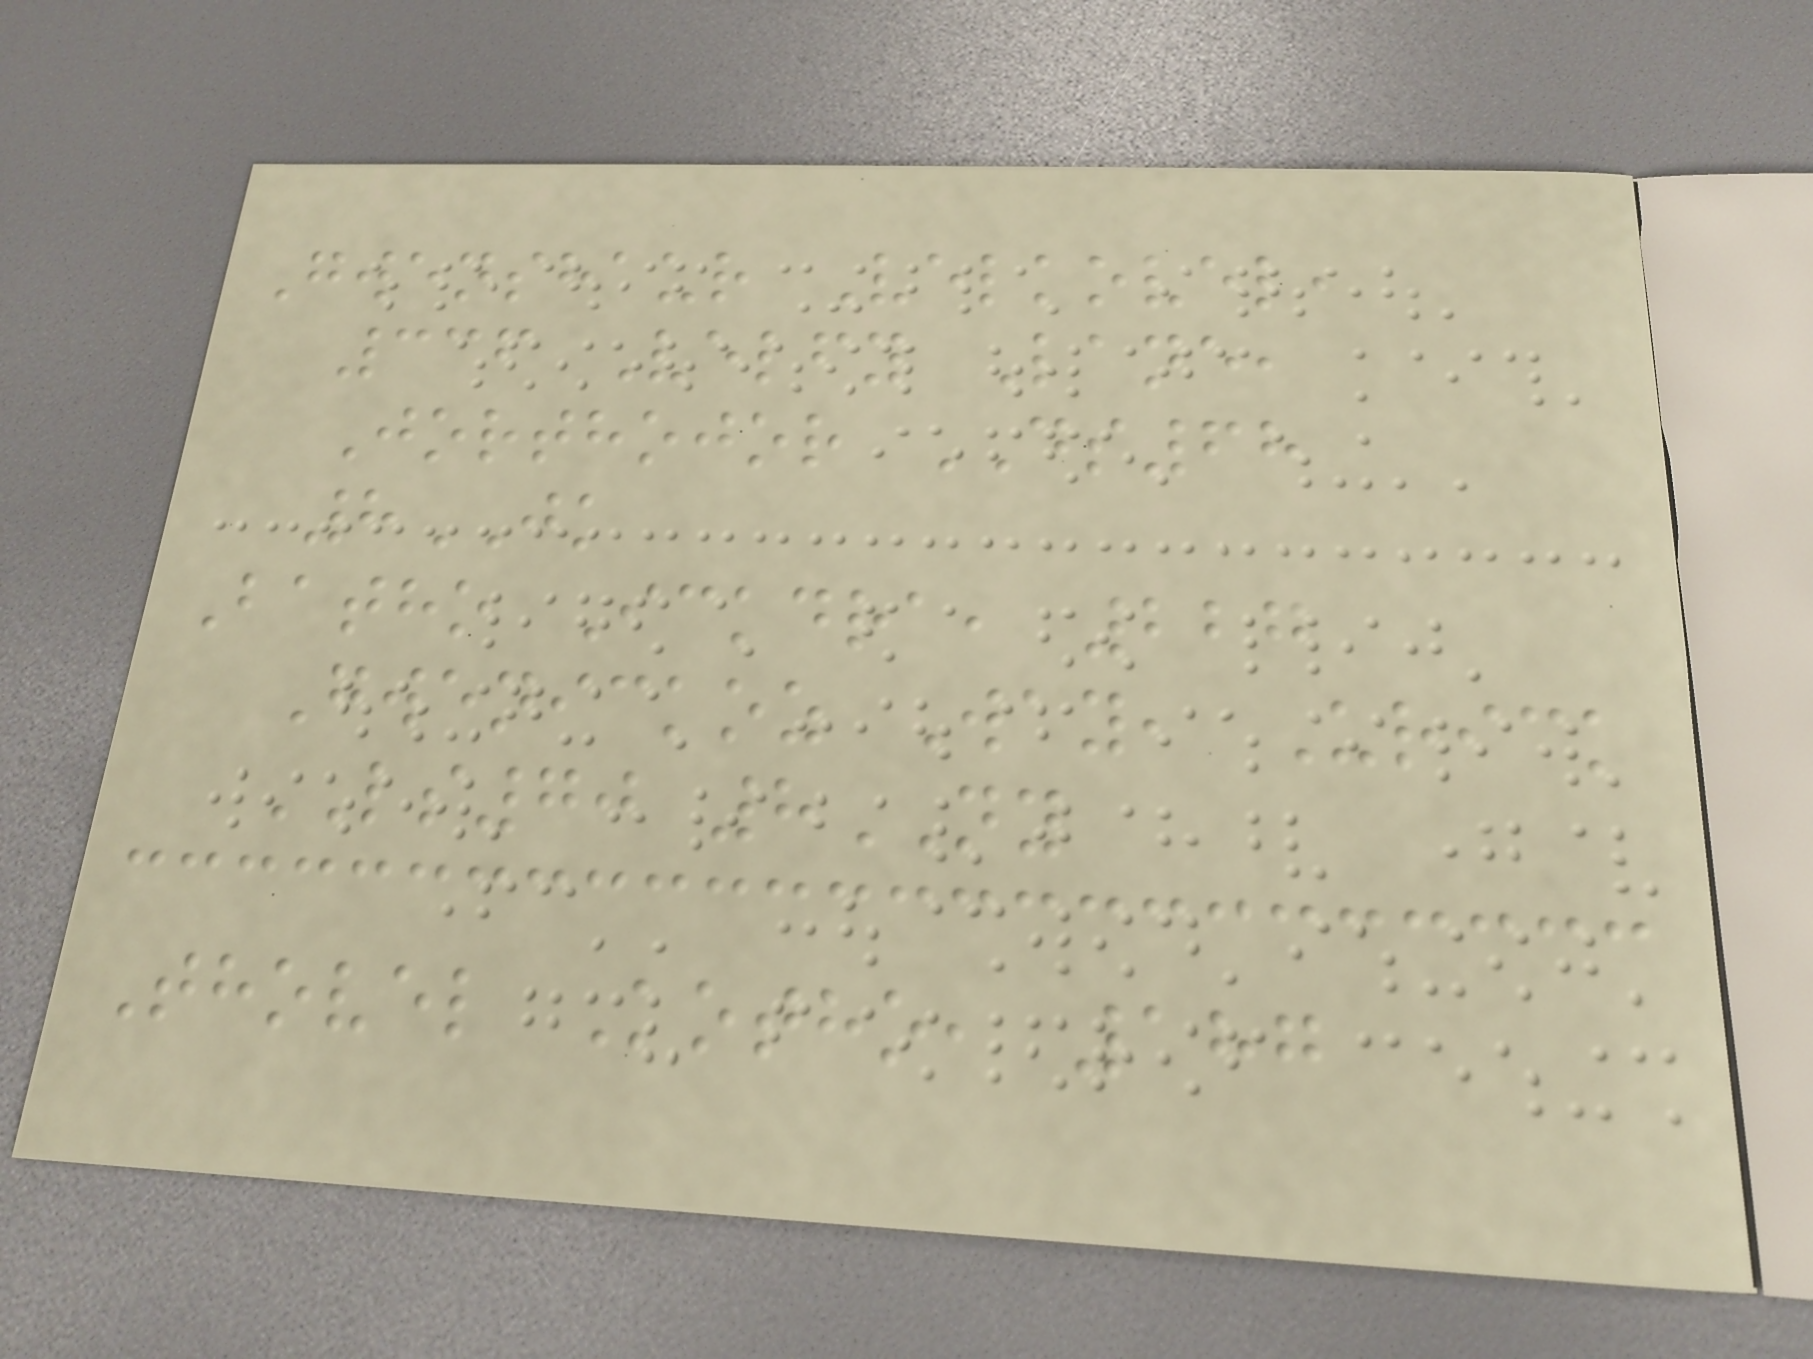Gwenshaur Velkovel,
336 Velfy Lane,
Jorthojor DS68
8JK
Batho Ickdra, 227
Gwenickoz Way, Urick
LS70 8NY
Thovel Kotho, 187
